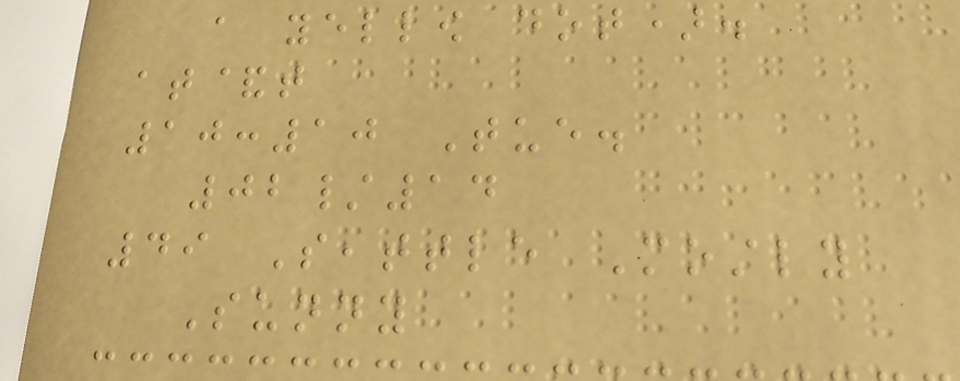a yellow dot).
at&t
10:10 Tue.
02/14
49 Seattle Mostly
Sunny
